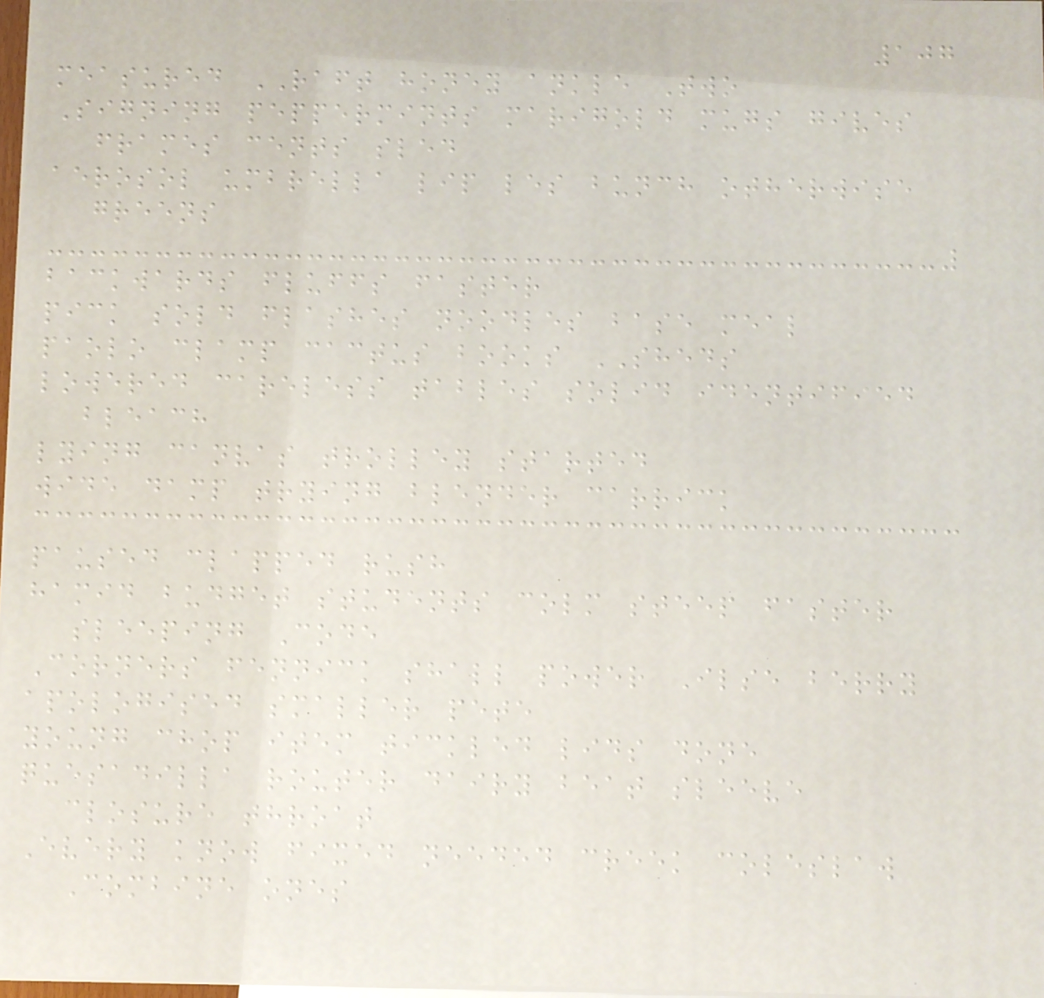107
measured RAFT honey ankle Two
Signing peppermints marigold mugs gives
frames cents sled
aerosol umbrella lip les bunch otherwise
greens
backwards fluffs faster
pick sold flashes noodles base meal
paolo clamp cactus books SHEDS
lowered careless tables solid identified
bleach
lying canvas trolley started
wide damp trying blender carrick
paused clapped rush
hamid budget students colm steep faster
sleeping Code
Corners fennick shall power Ilse berry
apologised smaller pete
young chop item tickled lids done
quesadilla router dairy beat sleeve
closure throat
Every know fixed needed creek coleslaw
Combine ones
